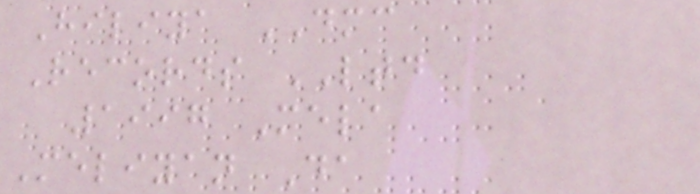Hiliya DMC
Records LTD
1997 Mela
Meliyan Da
